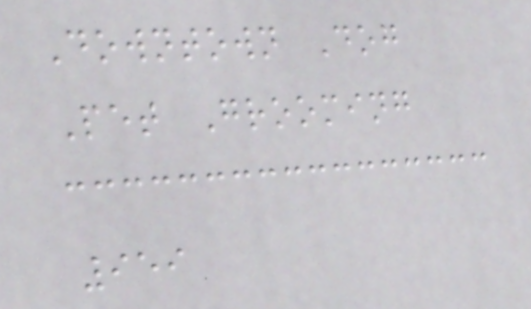Downtown Dog
Pet Grooming
959
